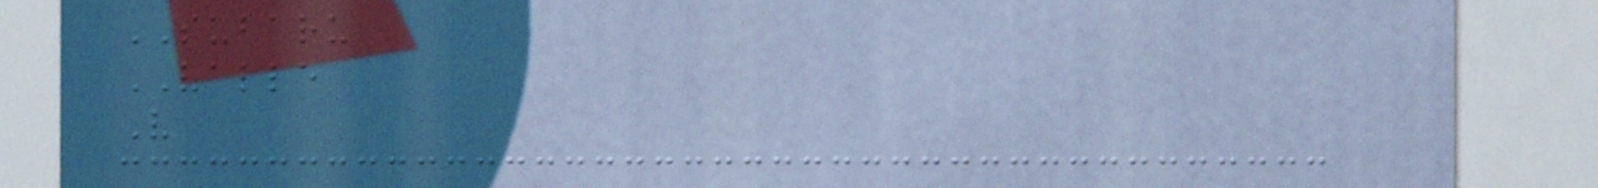SUBARU
VALLE
V
